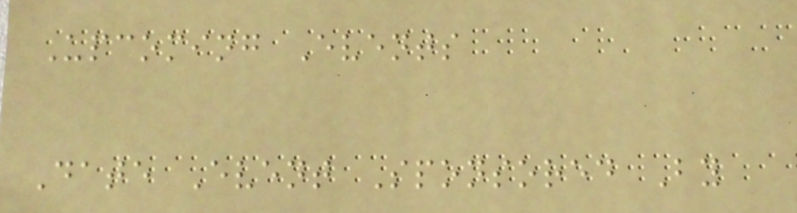Upcoming Events
Date Event Sponsored By
